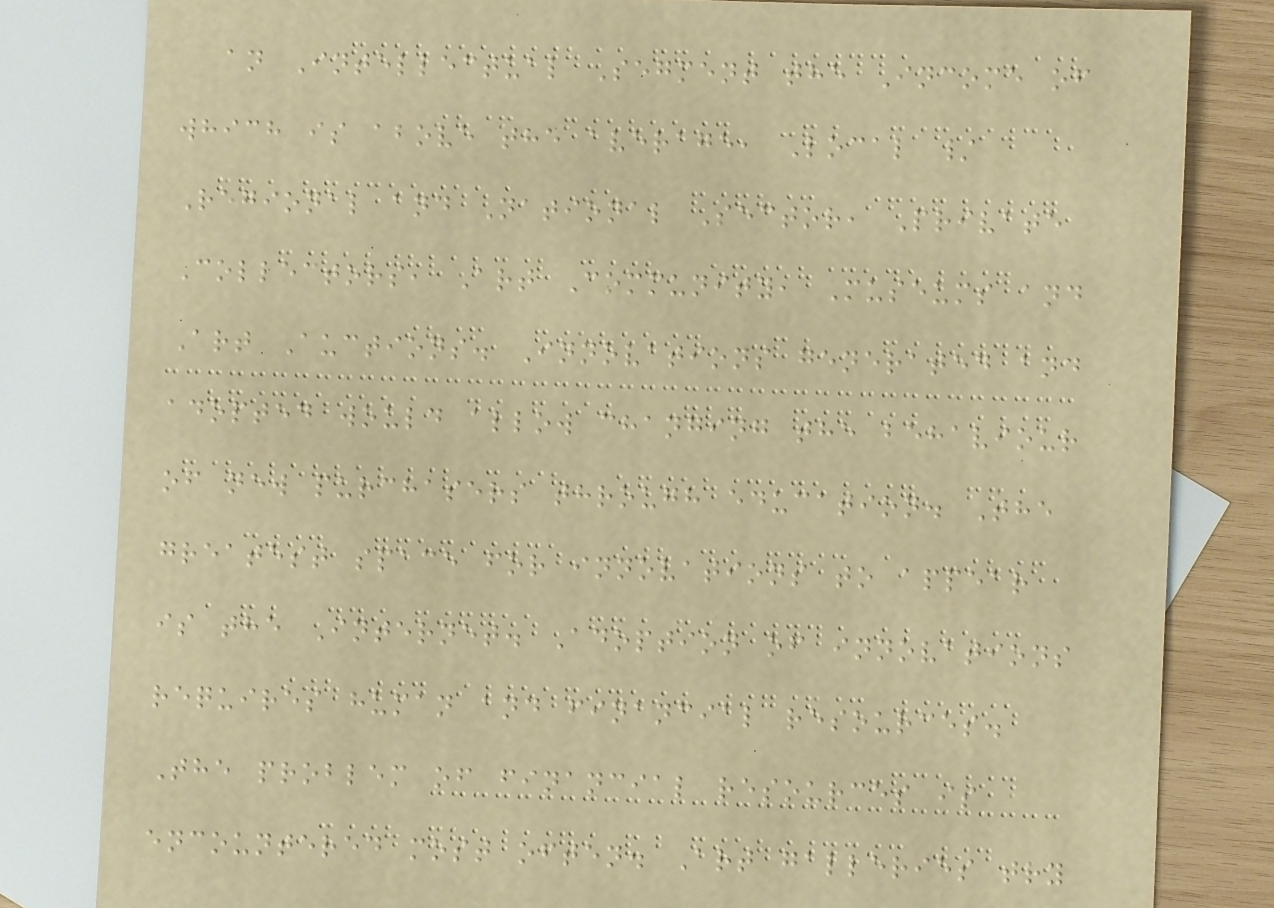an Intellectual Segment the Income of
which is above the average, Local /
Regional and National Sector, Private
Collectors, Art Community, Museums and
Art Auctions. Innovations generated and
adopted would allow changing the behaviour
of new purchasers through education. The
greatest space for innovations to appear
is the Internet. Adoption of innovations
requires human and financial resources.
The problem of financial resources is
encountered most often. Art galleries try
